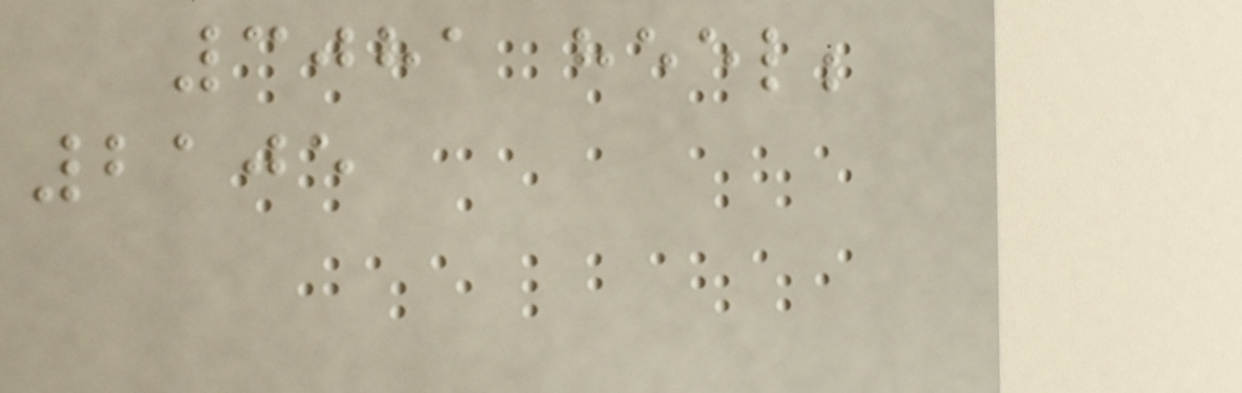3081 heel;
2105
